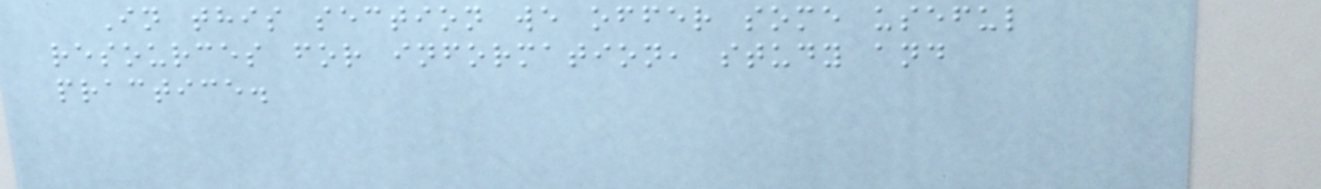In this section we offer some useful
resources for information, study and
practice.
